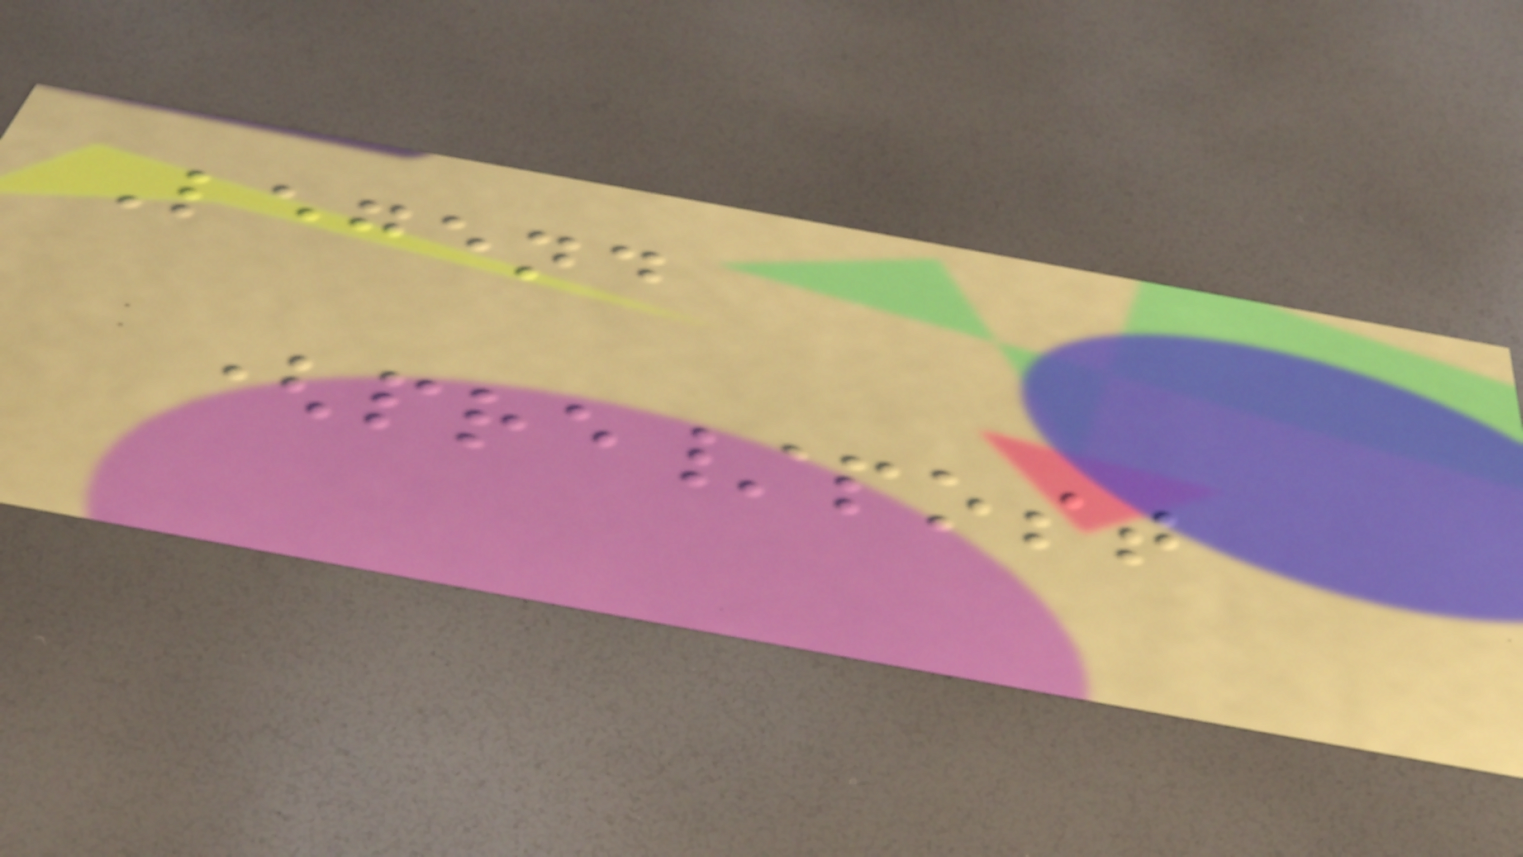Legend
(pre/post
